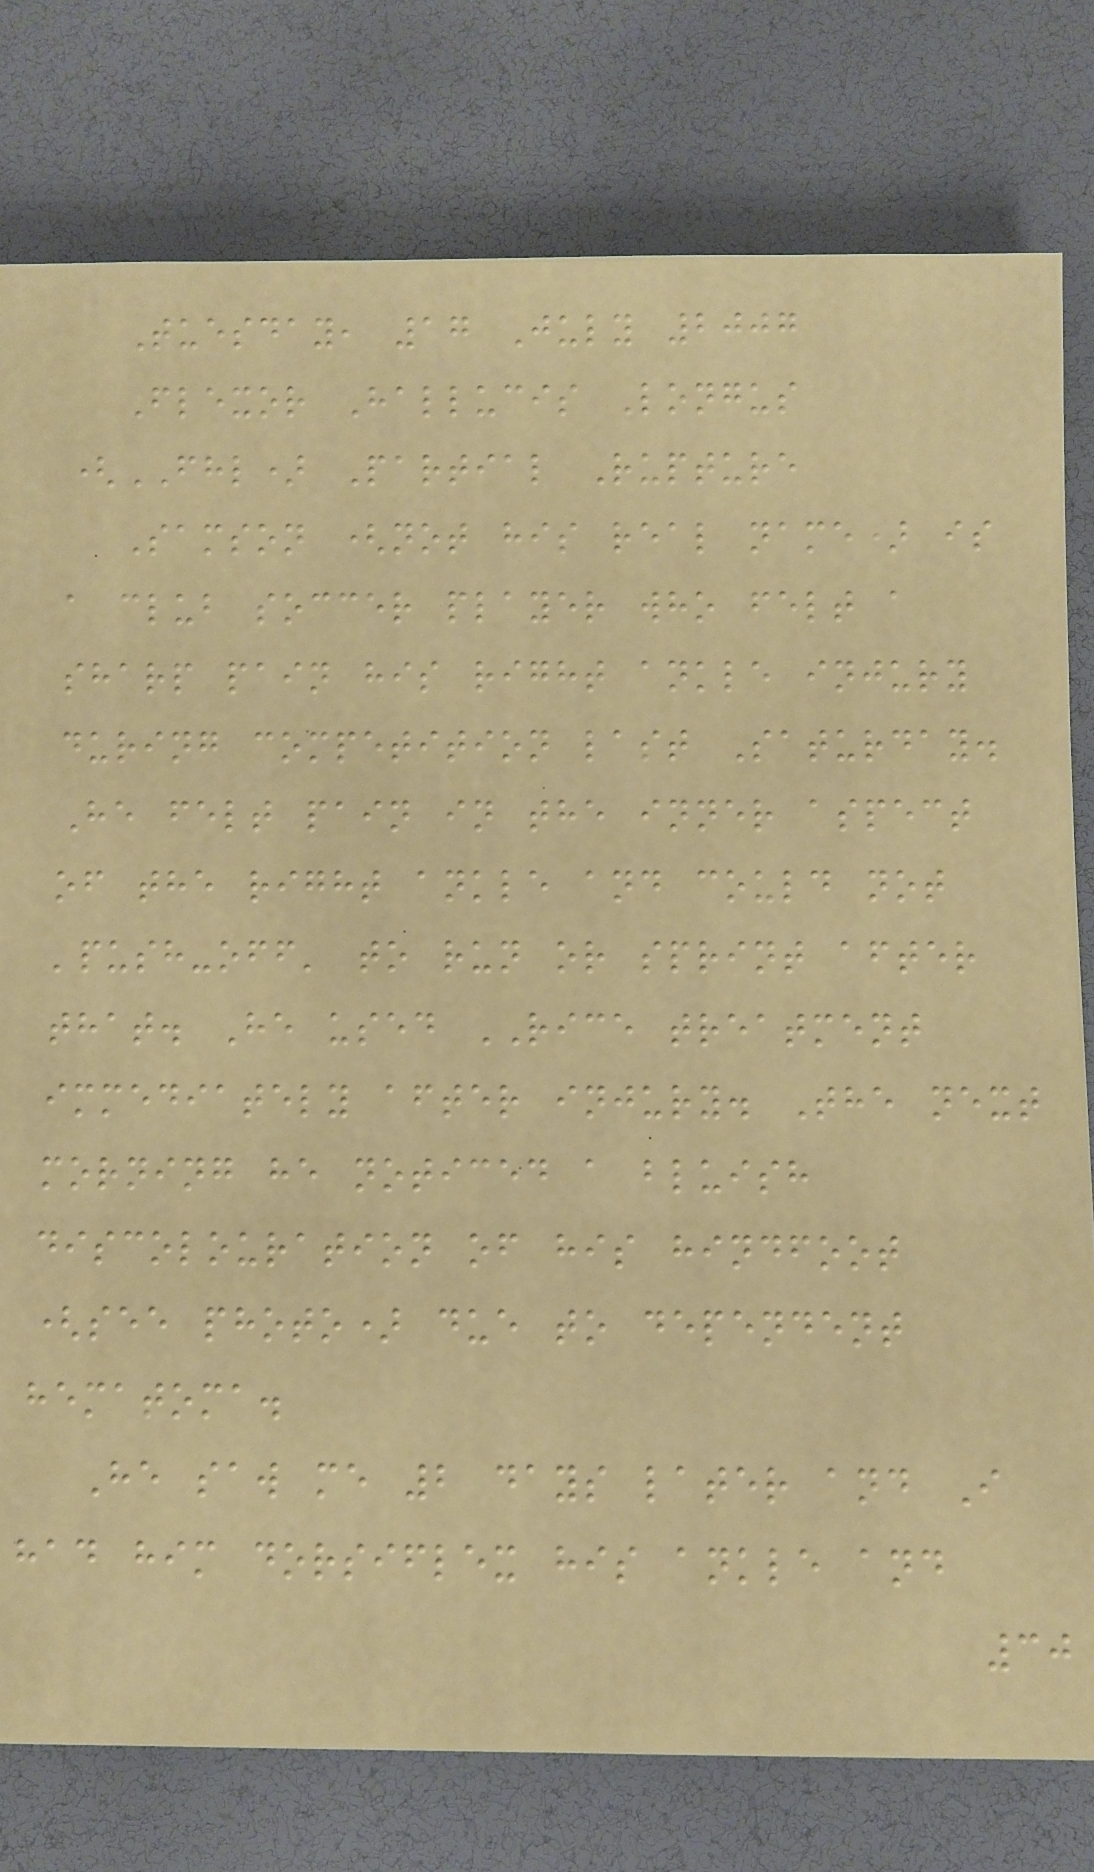Tuesday, 17 July 2007
Flexor Hallucis Longus
(FHL) Partial Rupture
Samson (not his real name) is
a club soccer player who felt a
sharp pain his right ankle injury
during competition last Saturday.
He felt pain in the inner aspect
of the right ankle and could not
'push-off' to run or sprint after
that. He used RICE treatment
immediately after injury. The next
morning he noticed a bluish
discolouration of his hindfoot
(see photo) due to dependent
hematoma.
He saw me 2 days later and I
had him dorsiflex his ankle and
30
